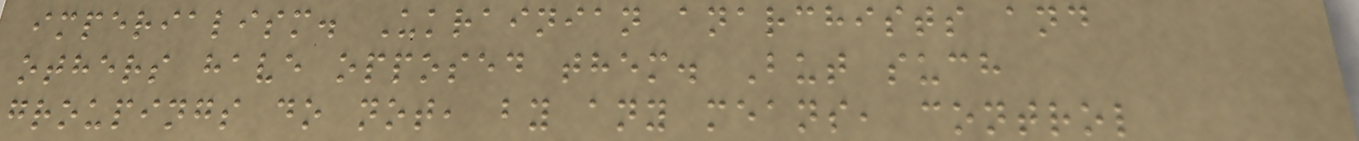imperialism. Ukrainian anarchists and
others have opposed them. But such
groupings do not, by any means, control
